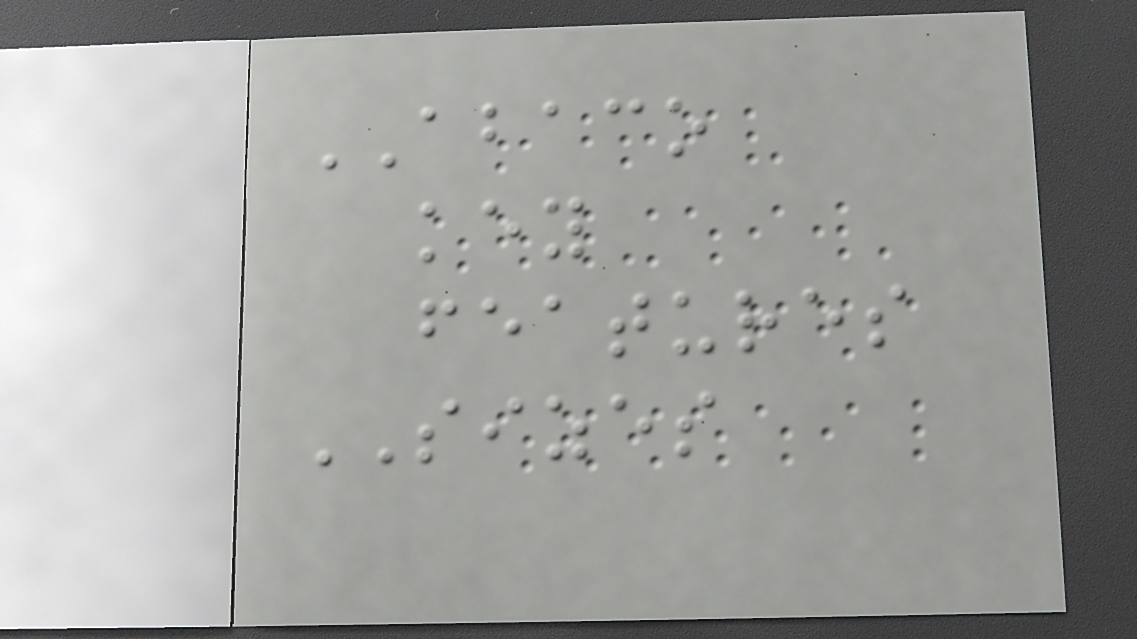ABACO
key
features
SIZES
